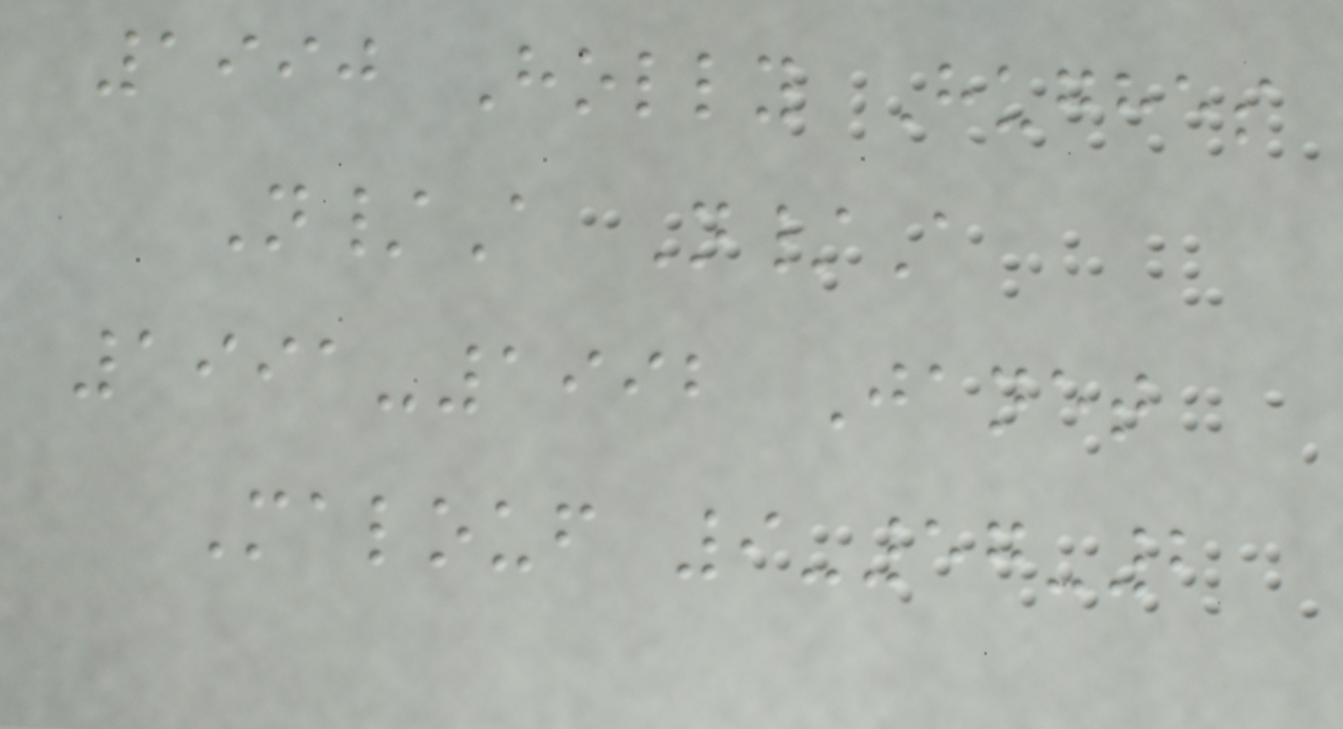1990 Holly Hughes
N/A N/A
1991-1992 Janet
Malouf 9-57-2
